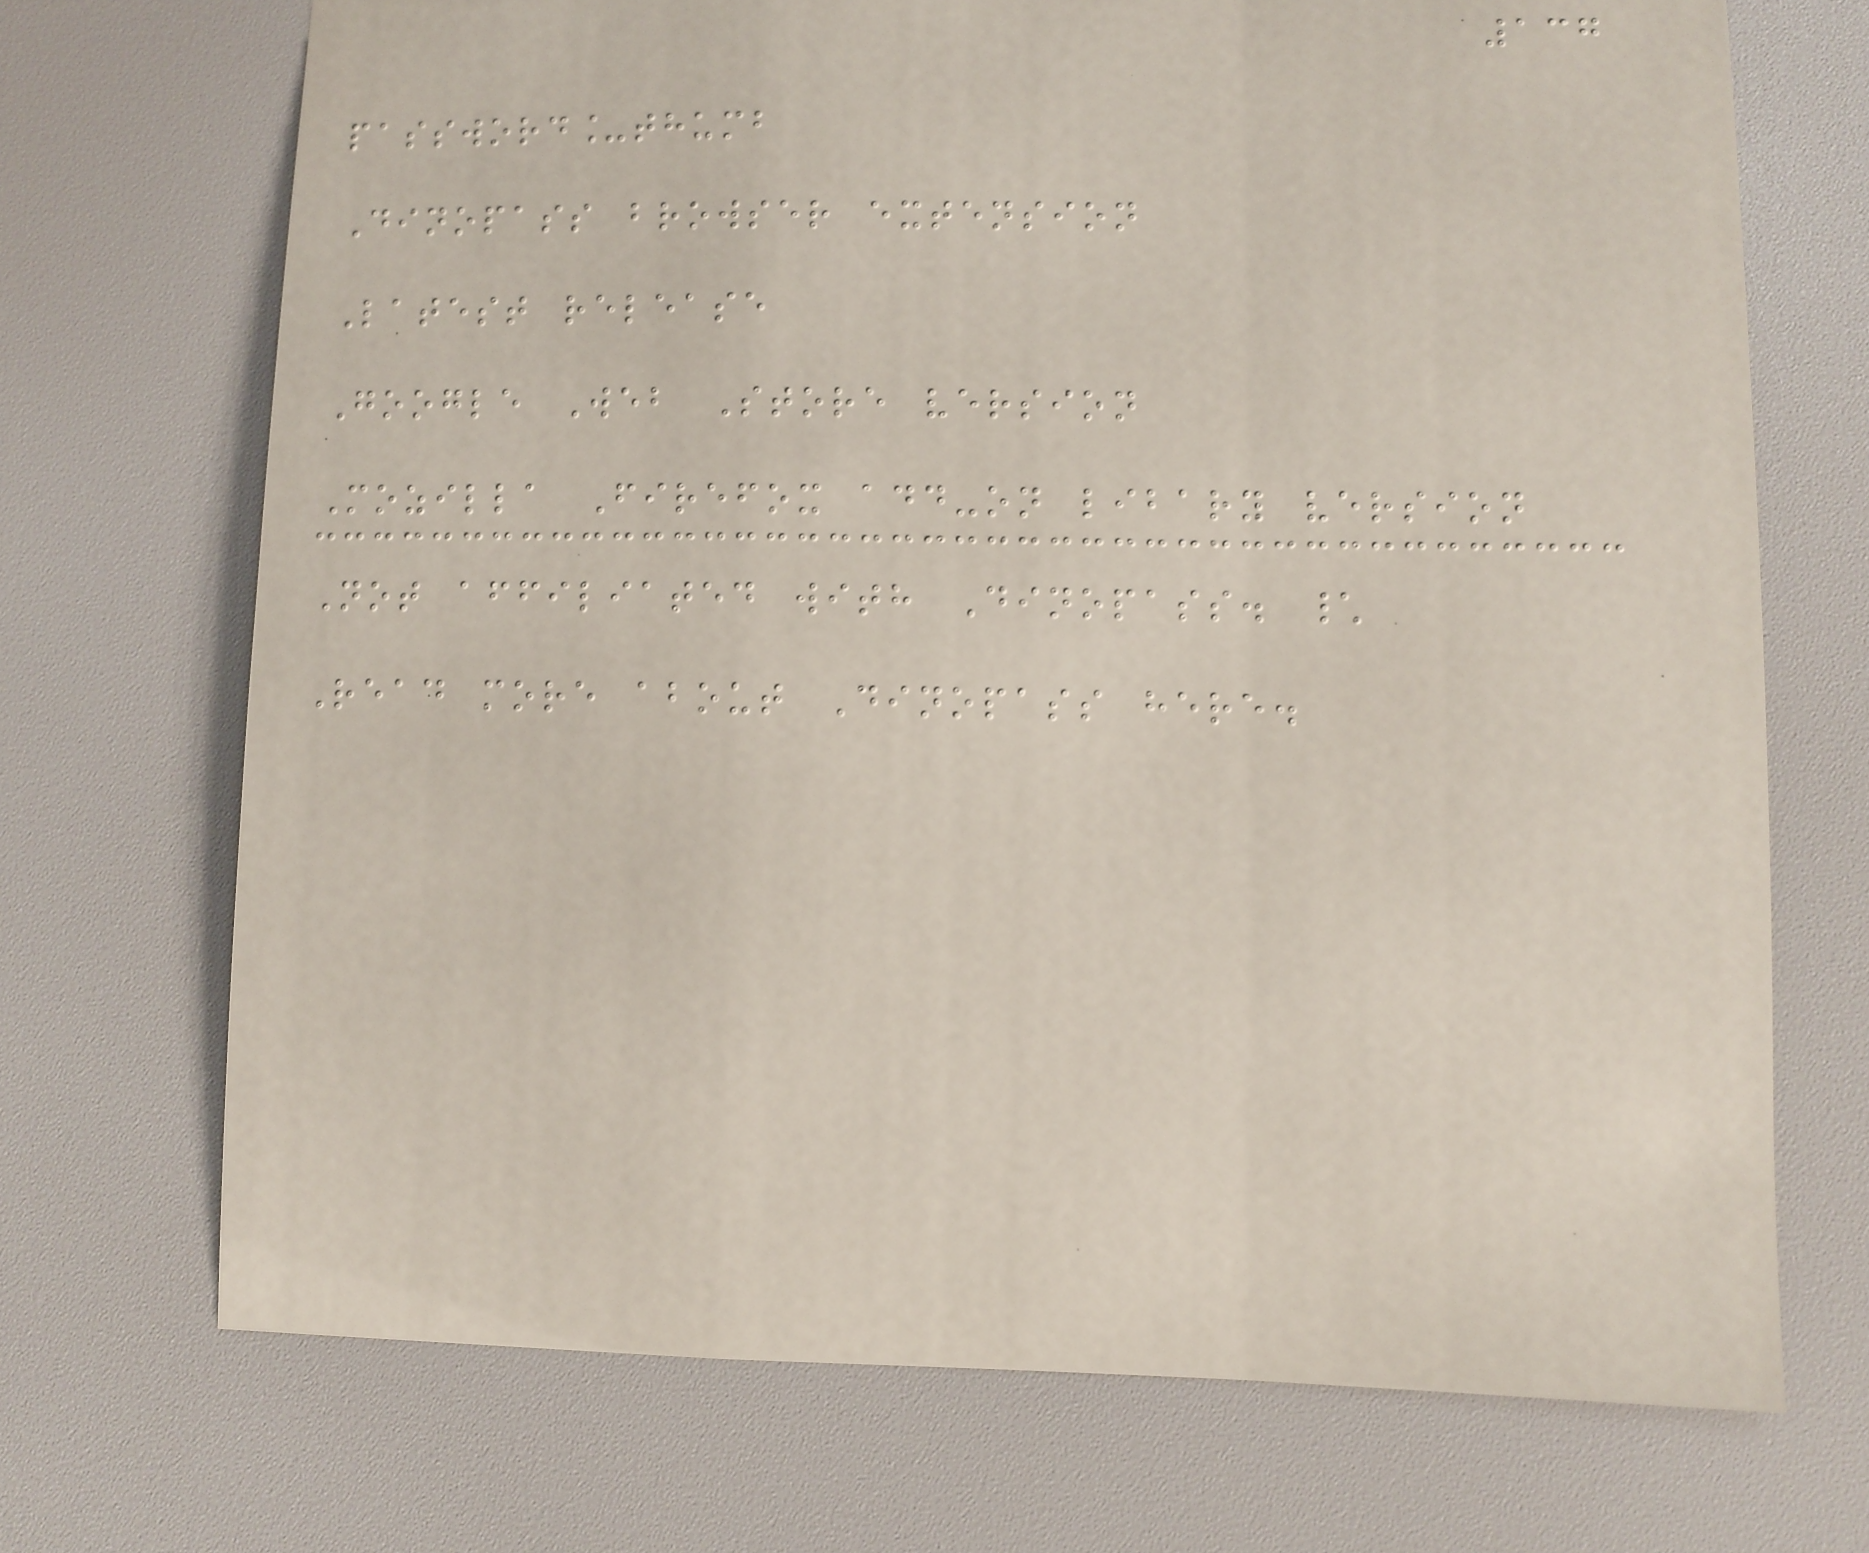137
password_thumb
Dinopass browser extension
Latest release
Google Web Store version
Mozilla Firefox add-on libary version
Not affiliated with Dinopass. \
Read more about Dinopass here.
